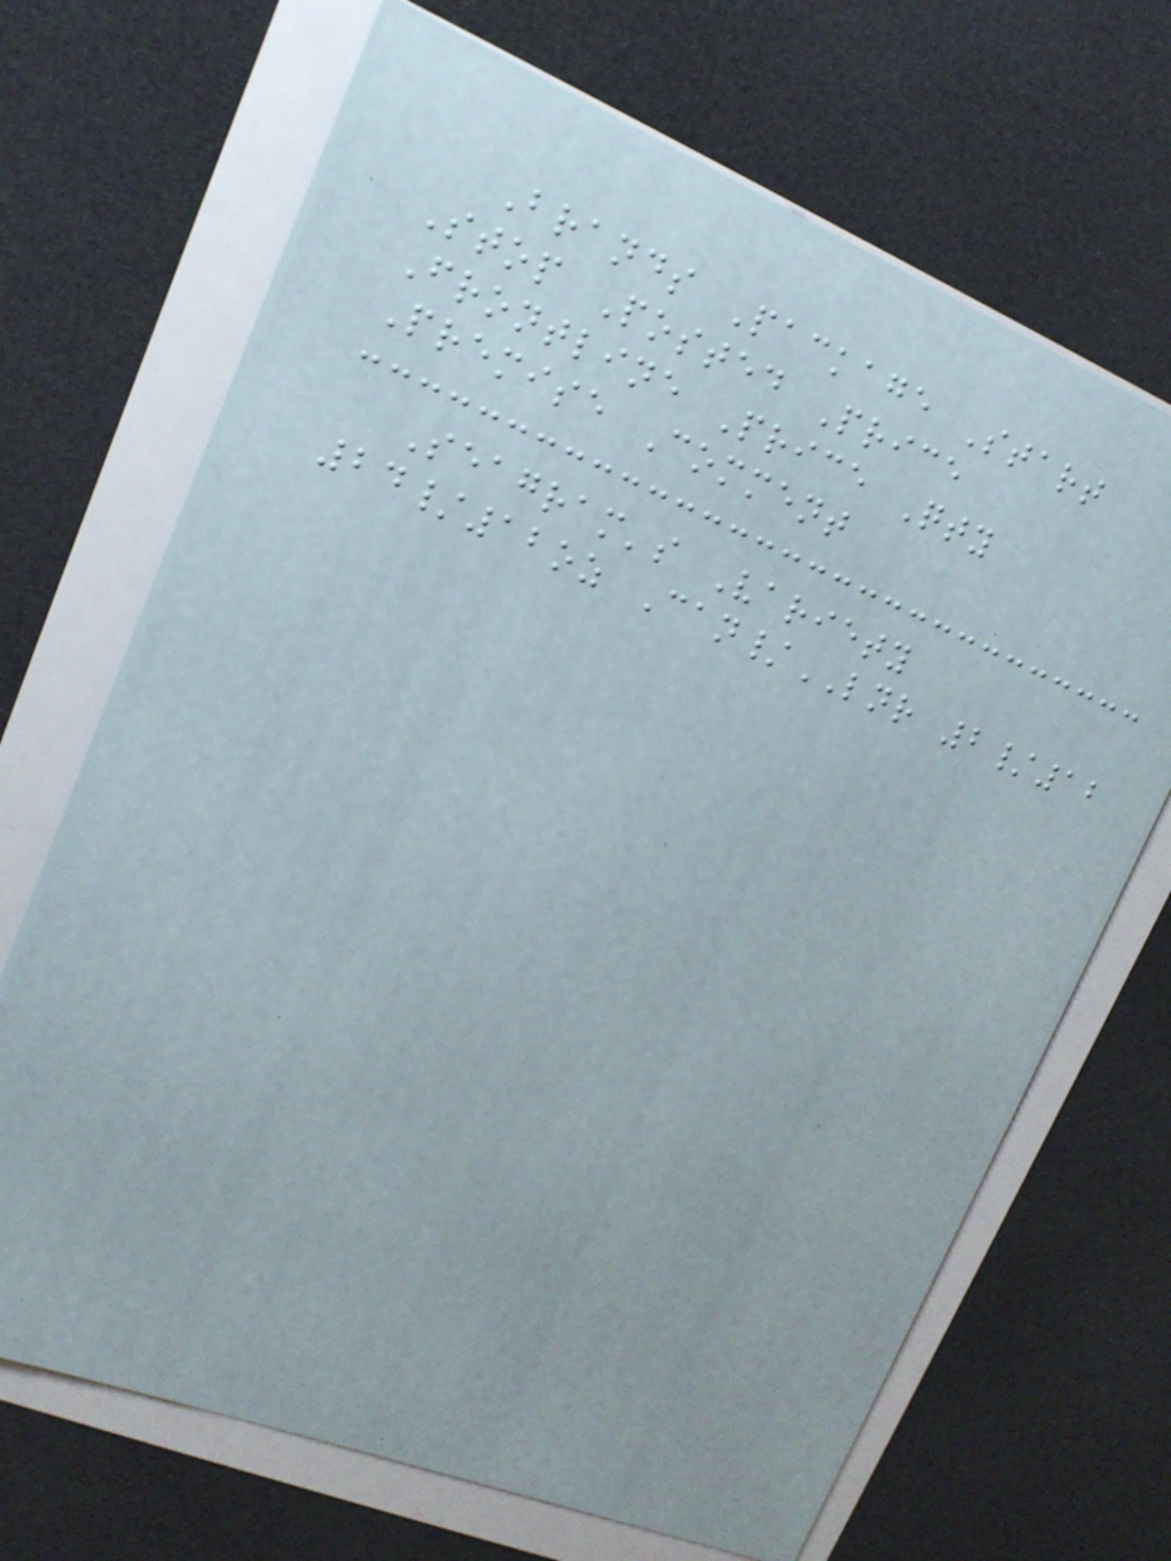Brands Package Start
Stop Posted Price
Frontline Price Qty
Premise Comment
Seagram's Variety
24/12oz Can/LNR 2/12
